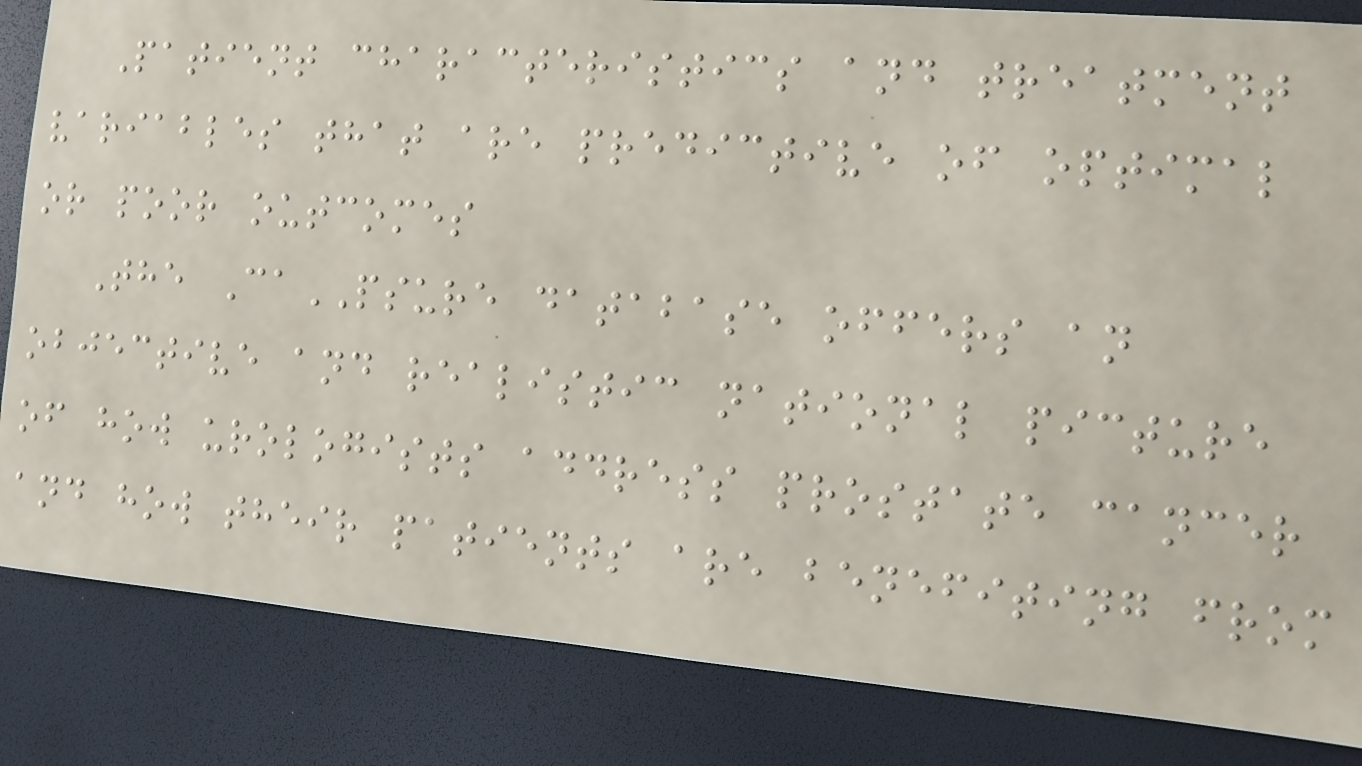Patient characteristics and treatment
variables that are predictive of optimal
or poor outcomes
The CaPSURE database offers an
objective and realistic national picture
of how urologists address prostate cancer
and how their patients are benefiting from
